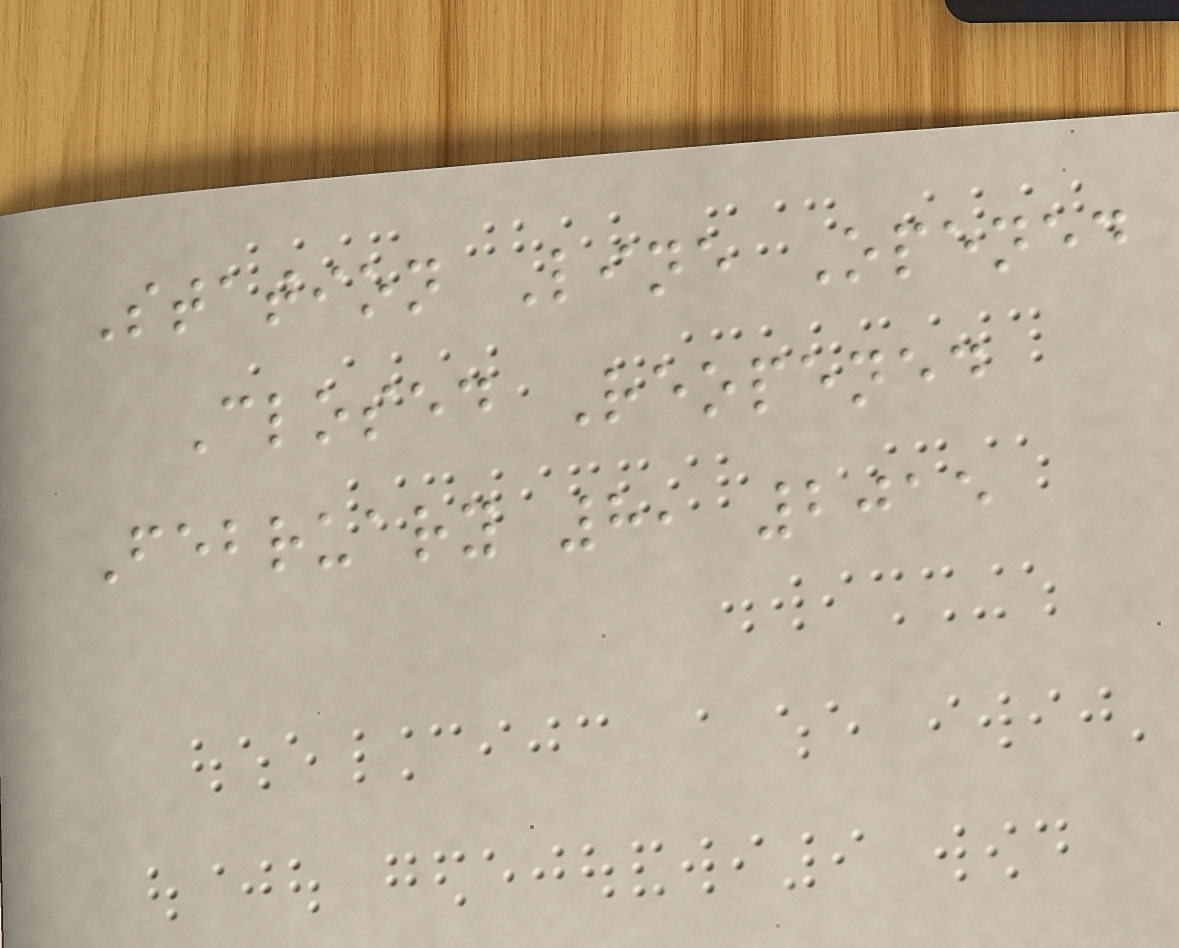Station Line Opened
Closed Reopened
February 8, 2015
